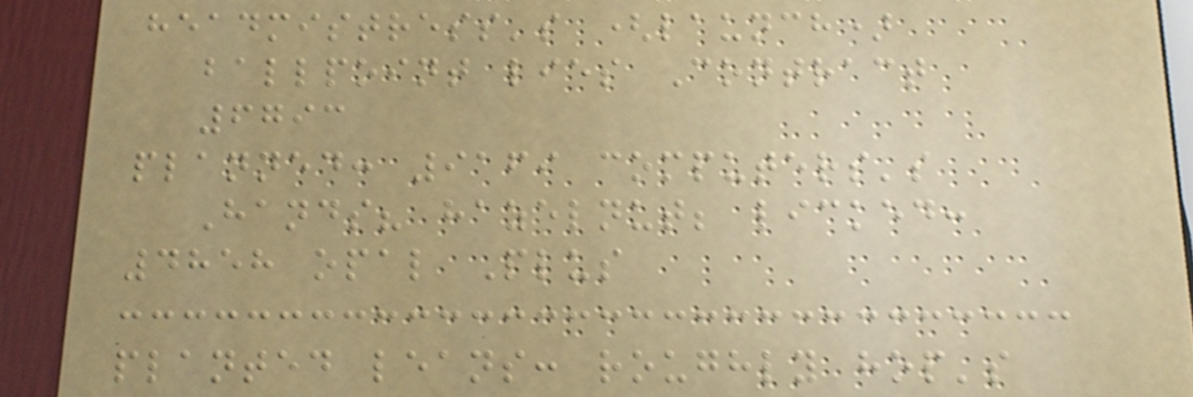headmistress's (launch)
ballpoint lies Contract
6793
planned: 9169 computers's
Hands? hazelnut; licked:
4858 opal Plus
planted leans: roughly hop's
